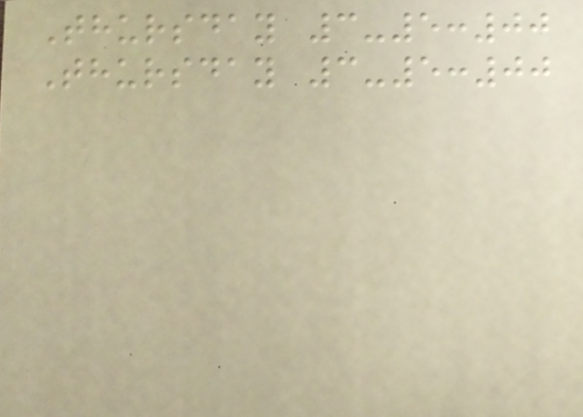Thursday 3-5:00
Thursday 3-5:00
